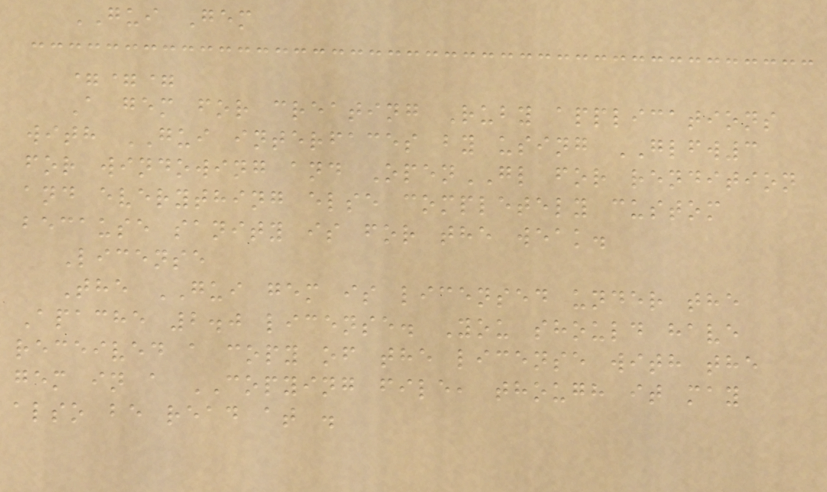GUI Gem
===
A gem for creating Ruby applications
with GUI interfaces by using GLFW3
for windowing and OpenGL for rendition
and everything else completely custom
because sanity is for the weak.
License
The GUI gem is licensed under the
Apache 2.0 license. You should have
received a copy of the license with the
gem in a COPYING file, though it may
also be read at .
